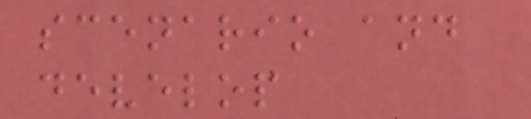scenario and
develop
